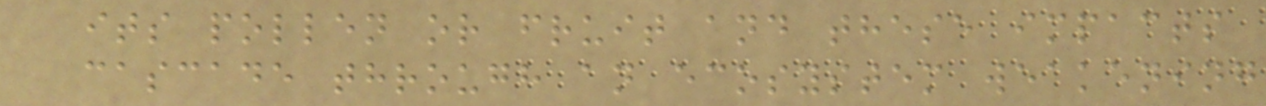its pollen or fruit and these impacts
cascade through an ecosystem weakening
